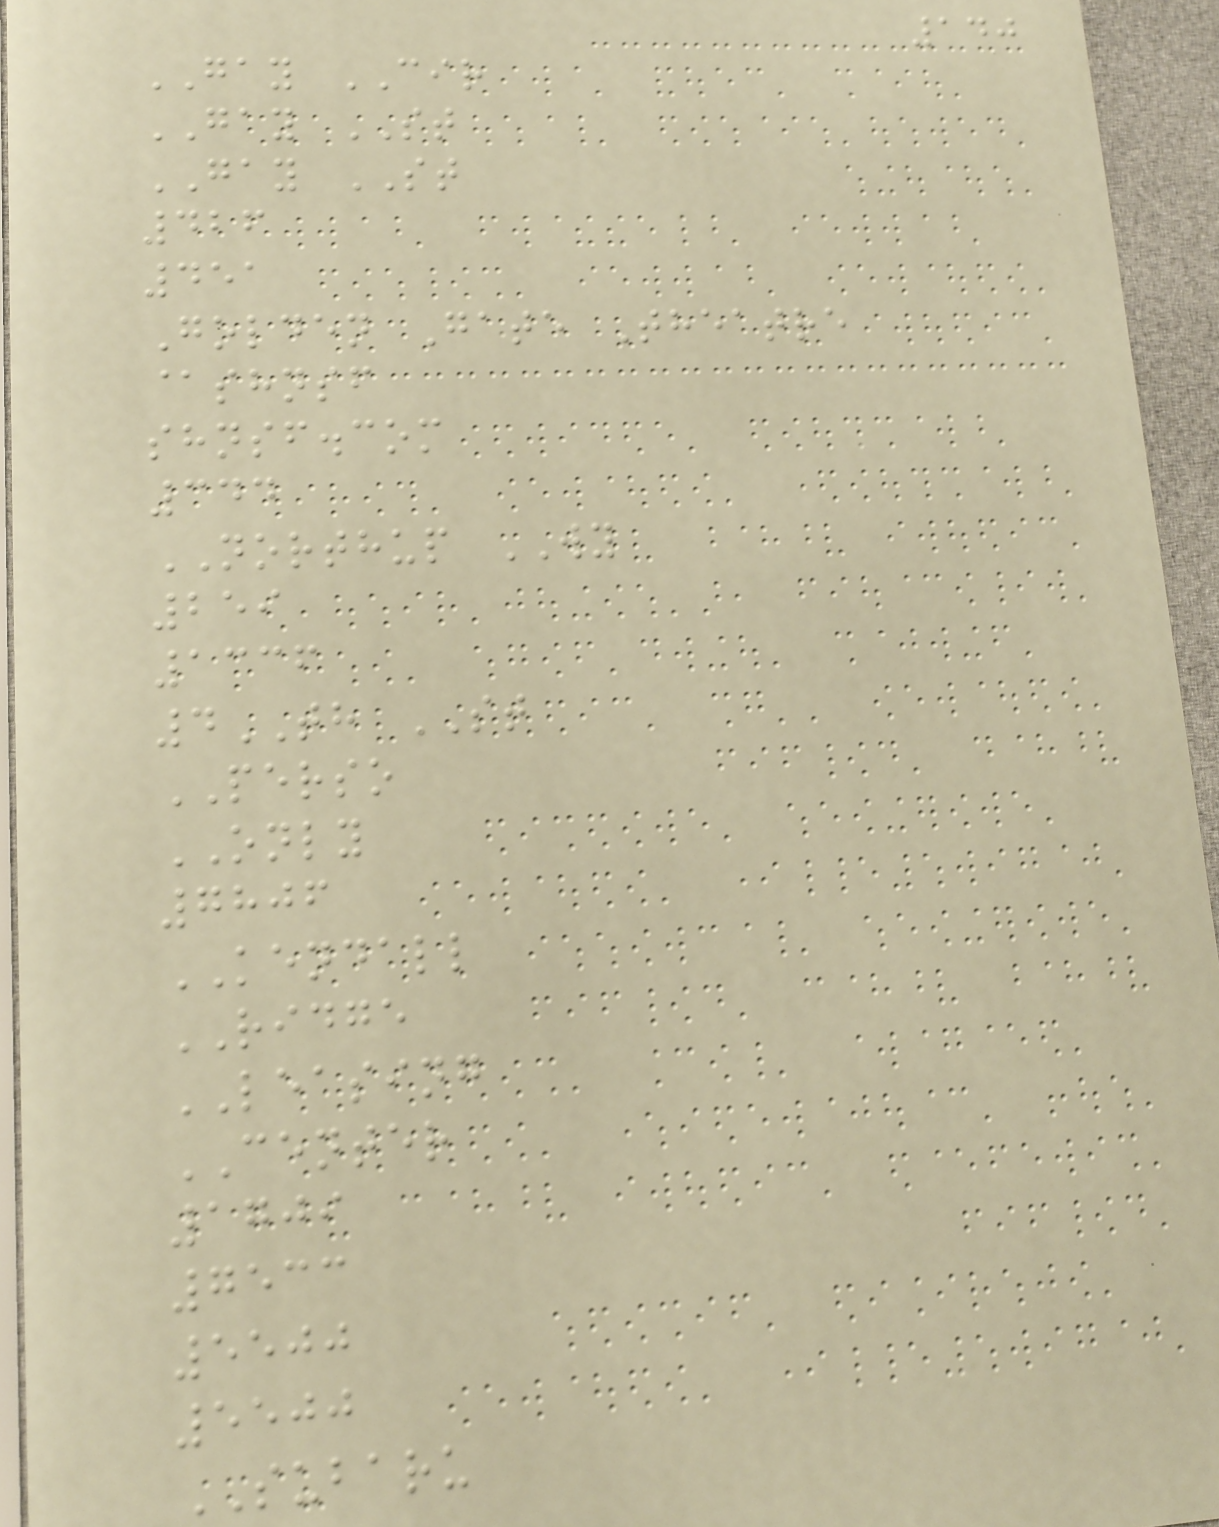140
GAY CIR
GAY ST
GAY ST
426
451
Golden Gate Theatre
@shnsf
shnsf.com
344
NORTHUP WY
259
1336
4TH ST
PERSO
ONLY
7806
KENDALL
RIDGE
LEASING
CENTER
1709
7533
5500
5500
SUBARU
